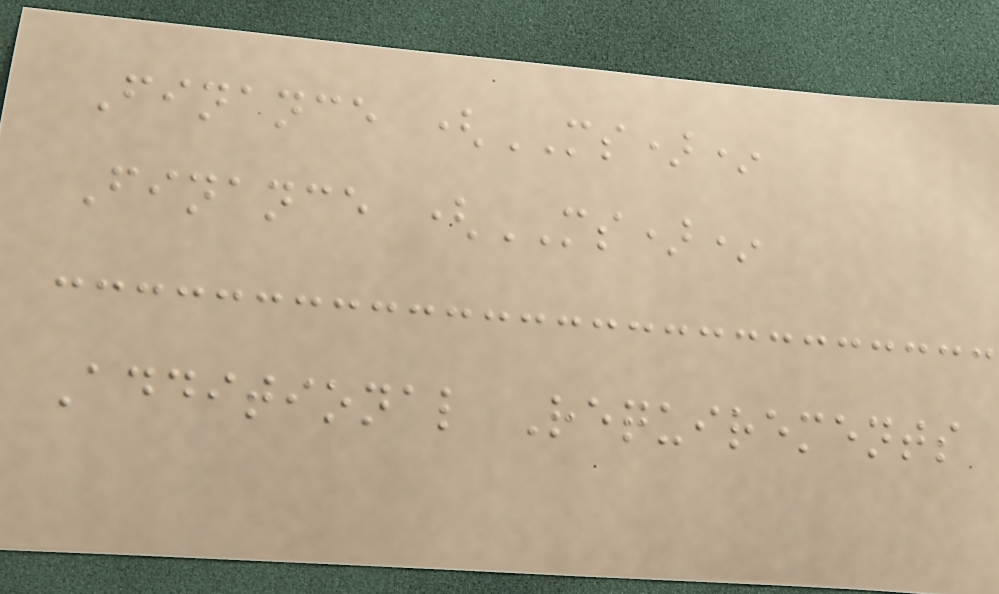Finance (MS)*
Finance (MS)*
Additional Requirements
